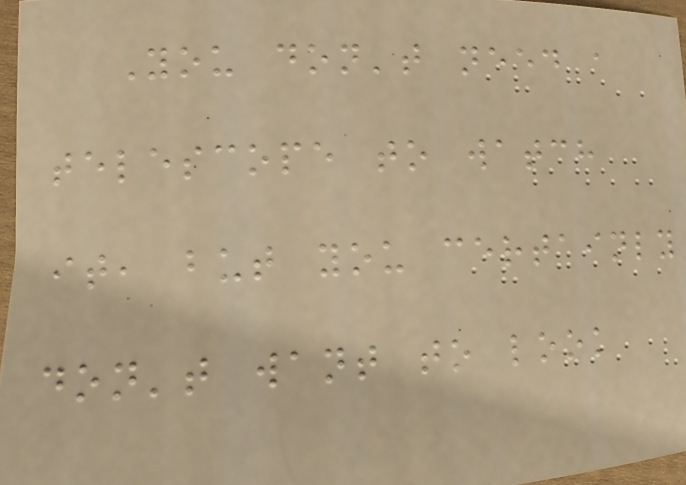You don't need a
telescope to watch
it, but you certainly
don't want to look
